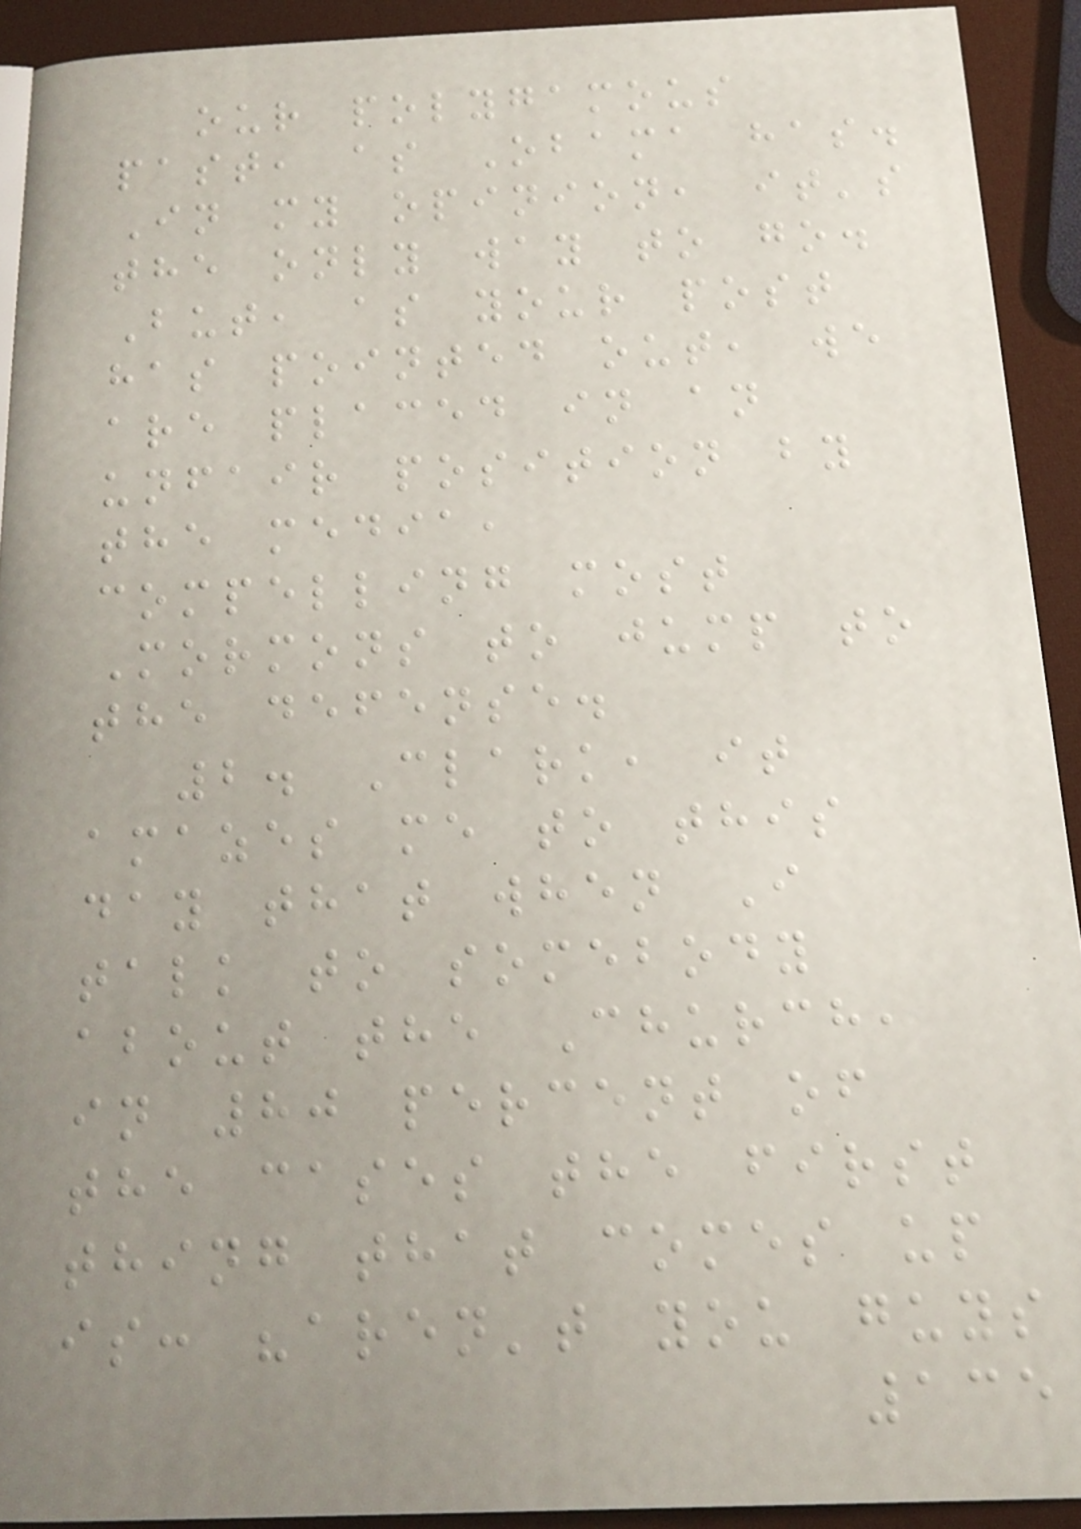our polygamous
past, as Obama has.
In my opinion, it's
the only way to go.
But, as your post
has pointed out, we
are placed in an
unfair position by
the media,
compelling most
Mormons to jump to
the defense.
2. Clark, it
amazes me to this
day that when I
talk to somebody
about the Church,
in 80 percent of
the cases the first
thing that comes up
is: "aren't you guys
135
